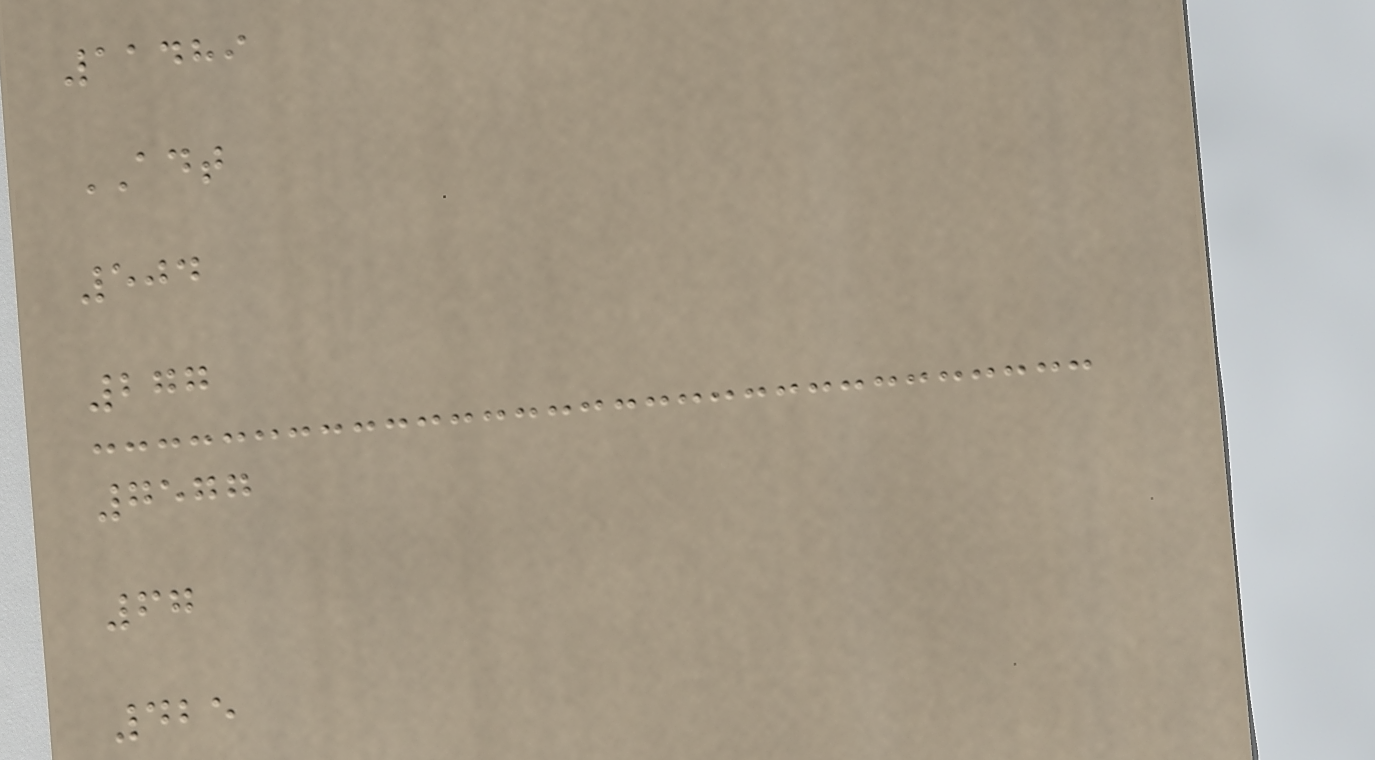11489
ADT
504
277
7577
67
425
